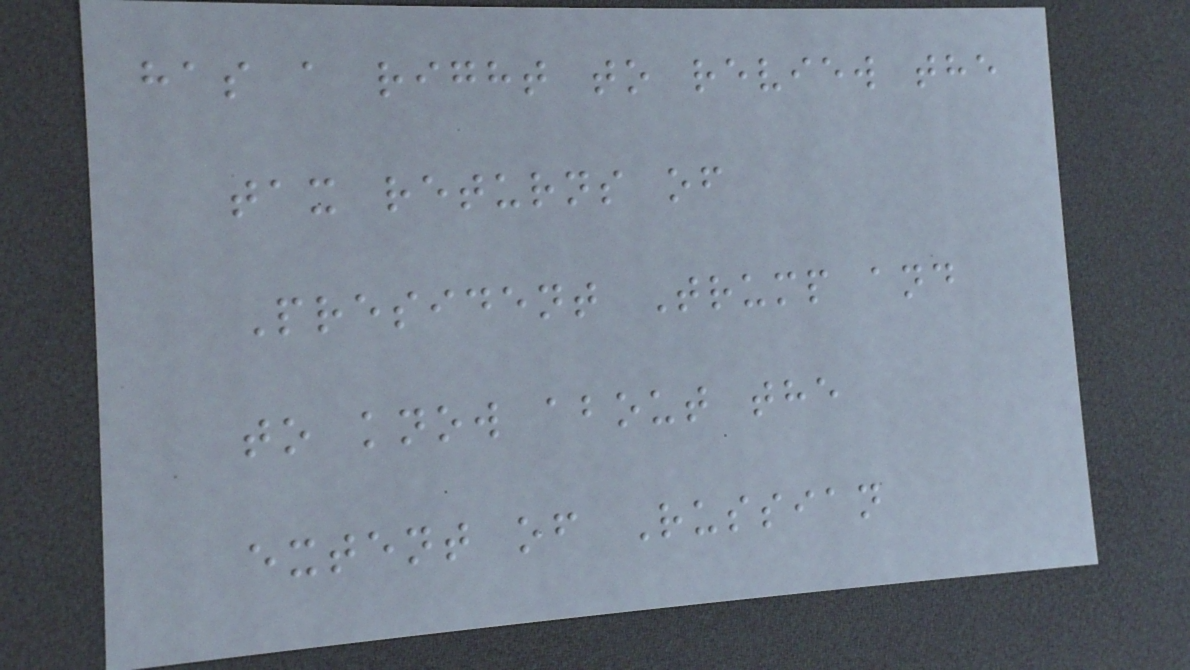has a right to review the
tax returns of
President Trump and
to know about the
extent of Russian
